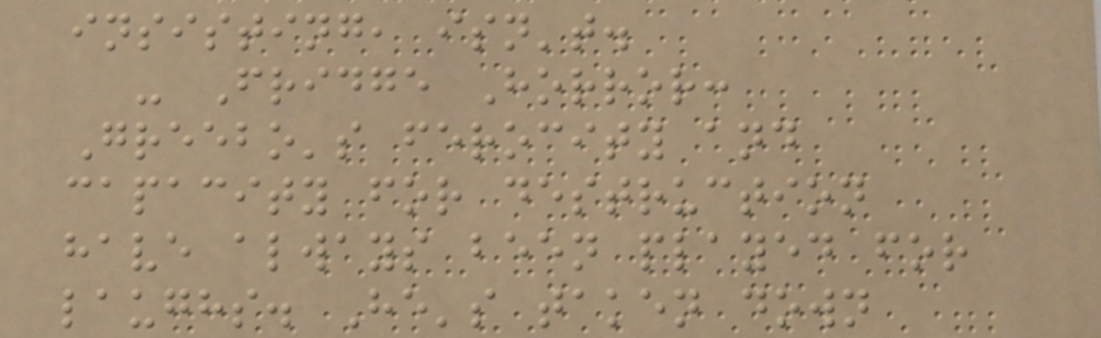insisting, isn't.
- Fridge Horror:
Greebo's ferocity and
capacity for destruction
have always been played for
laughs. He's taken down
